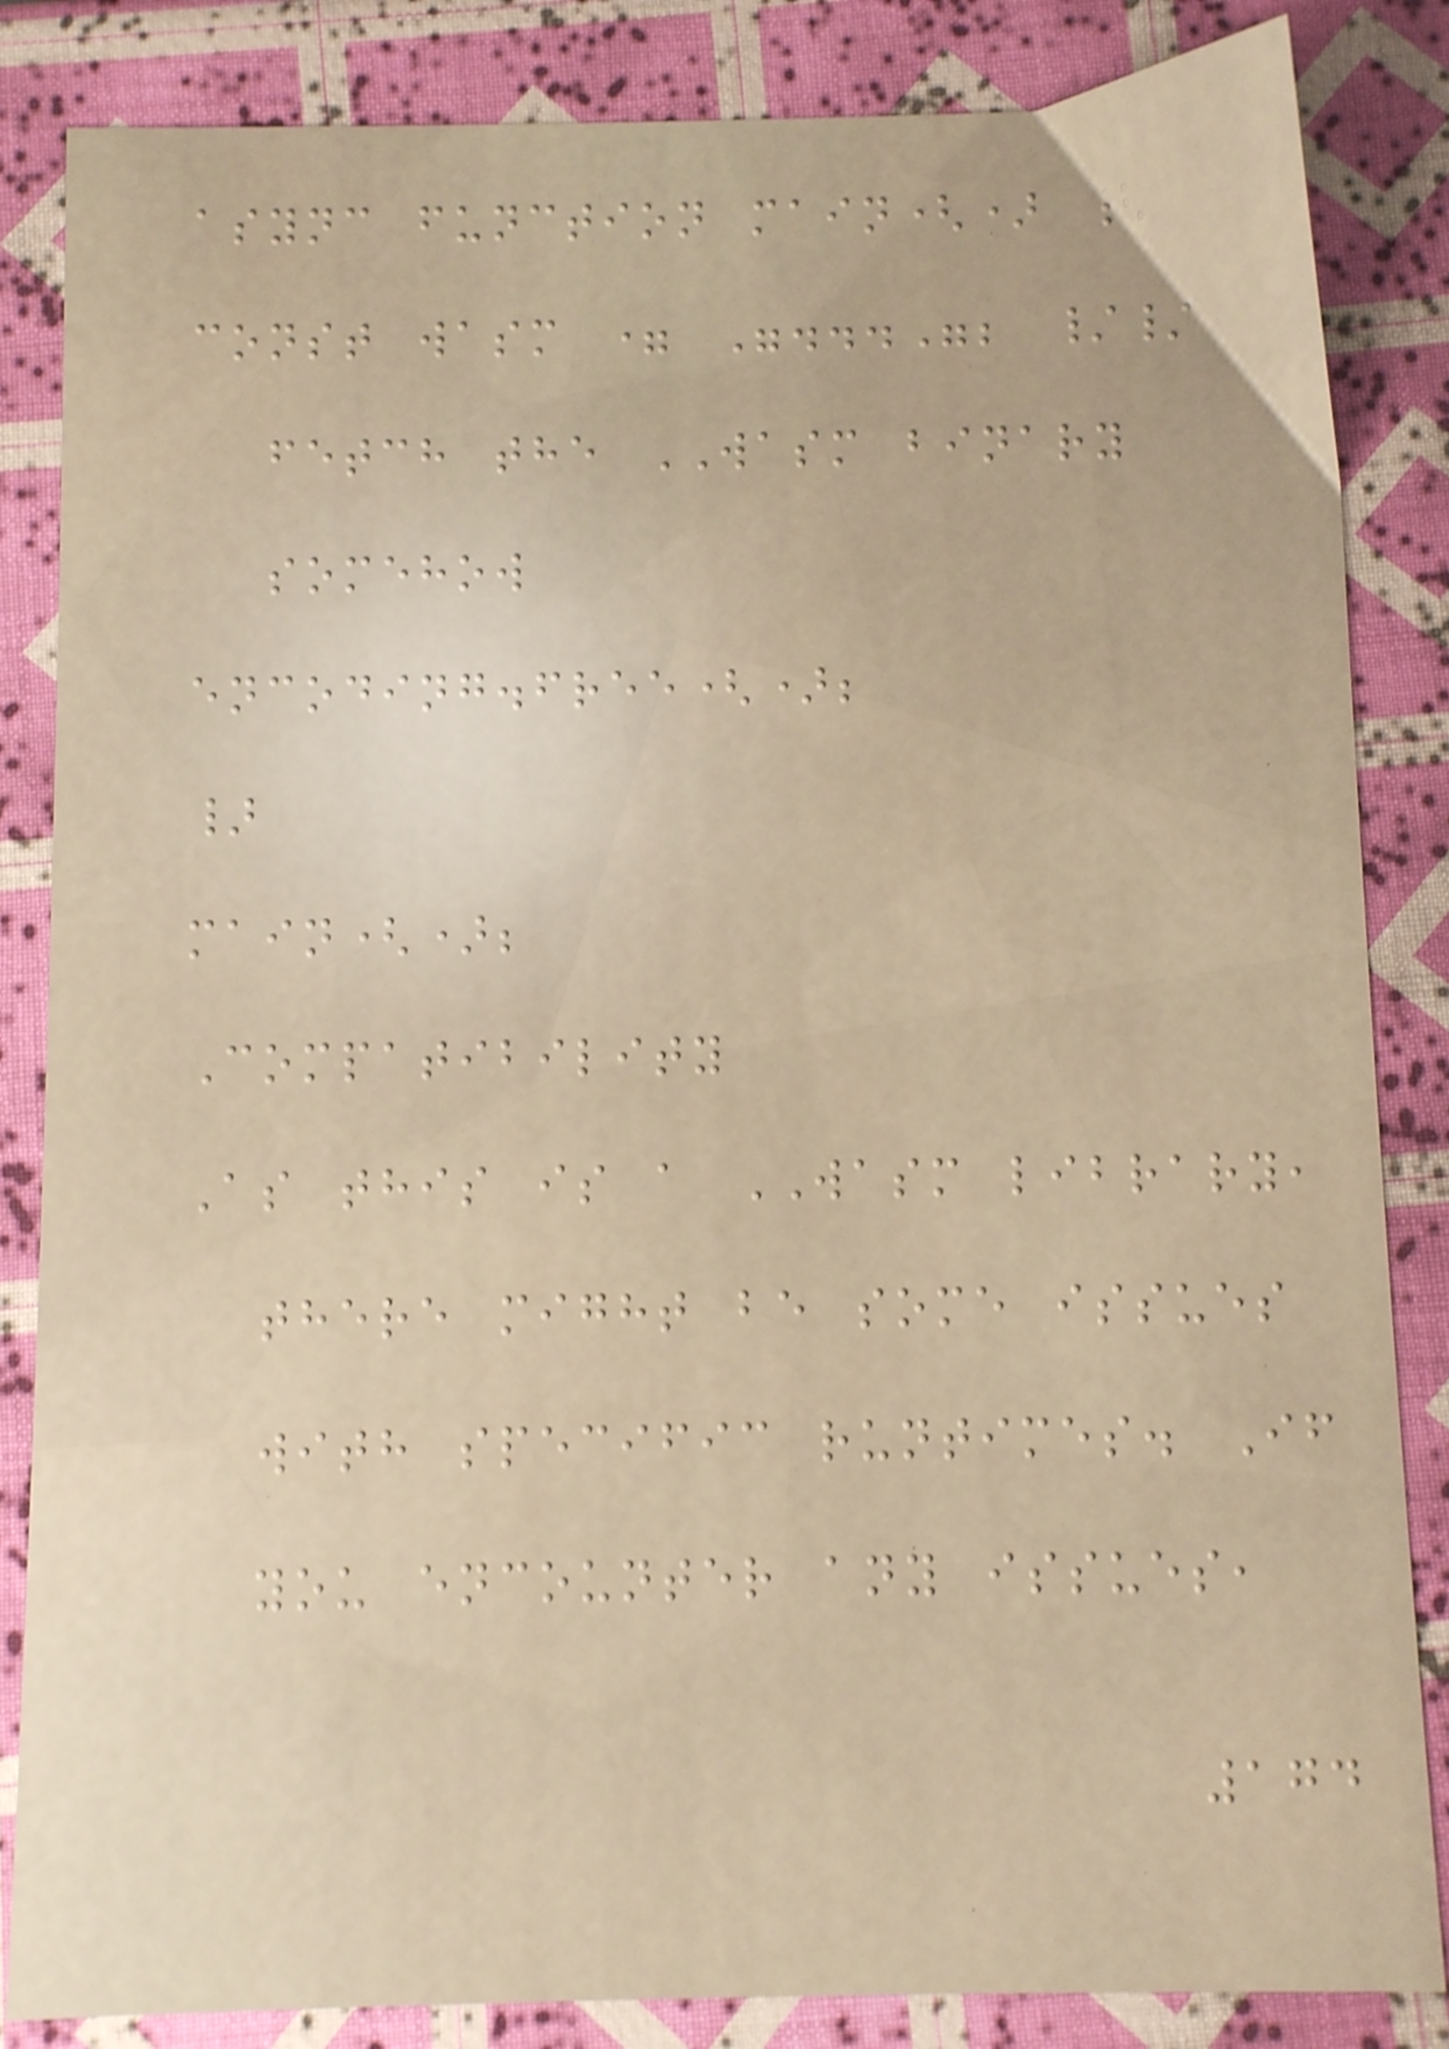async function main() {
const wasm = "..."; //
fetch the WASM binary
somehow
encoding.free();
}
main();
Compatibility
As this is a WASM library,
there might be some issues
with specific runtimes. If
you encounter any issues,
174
